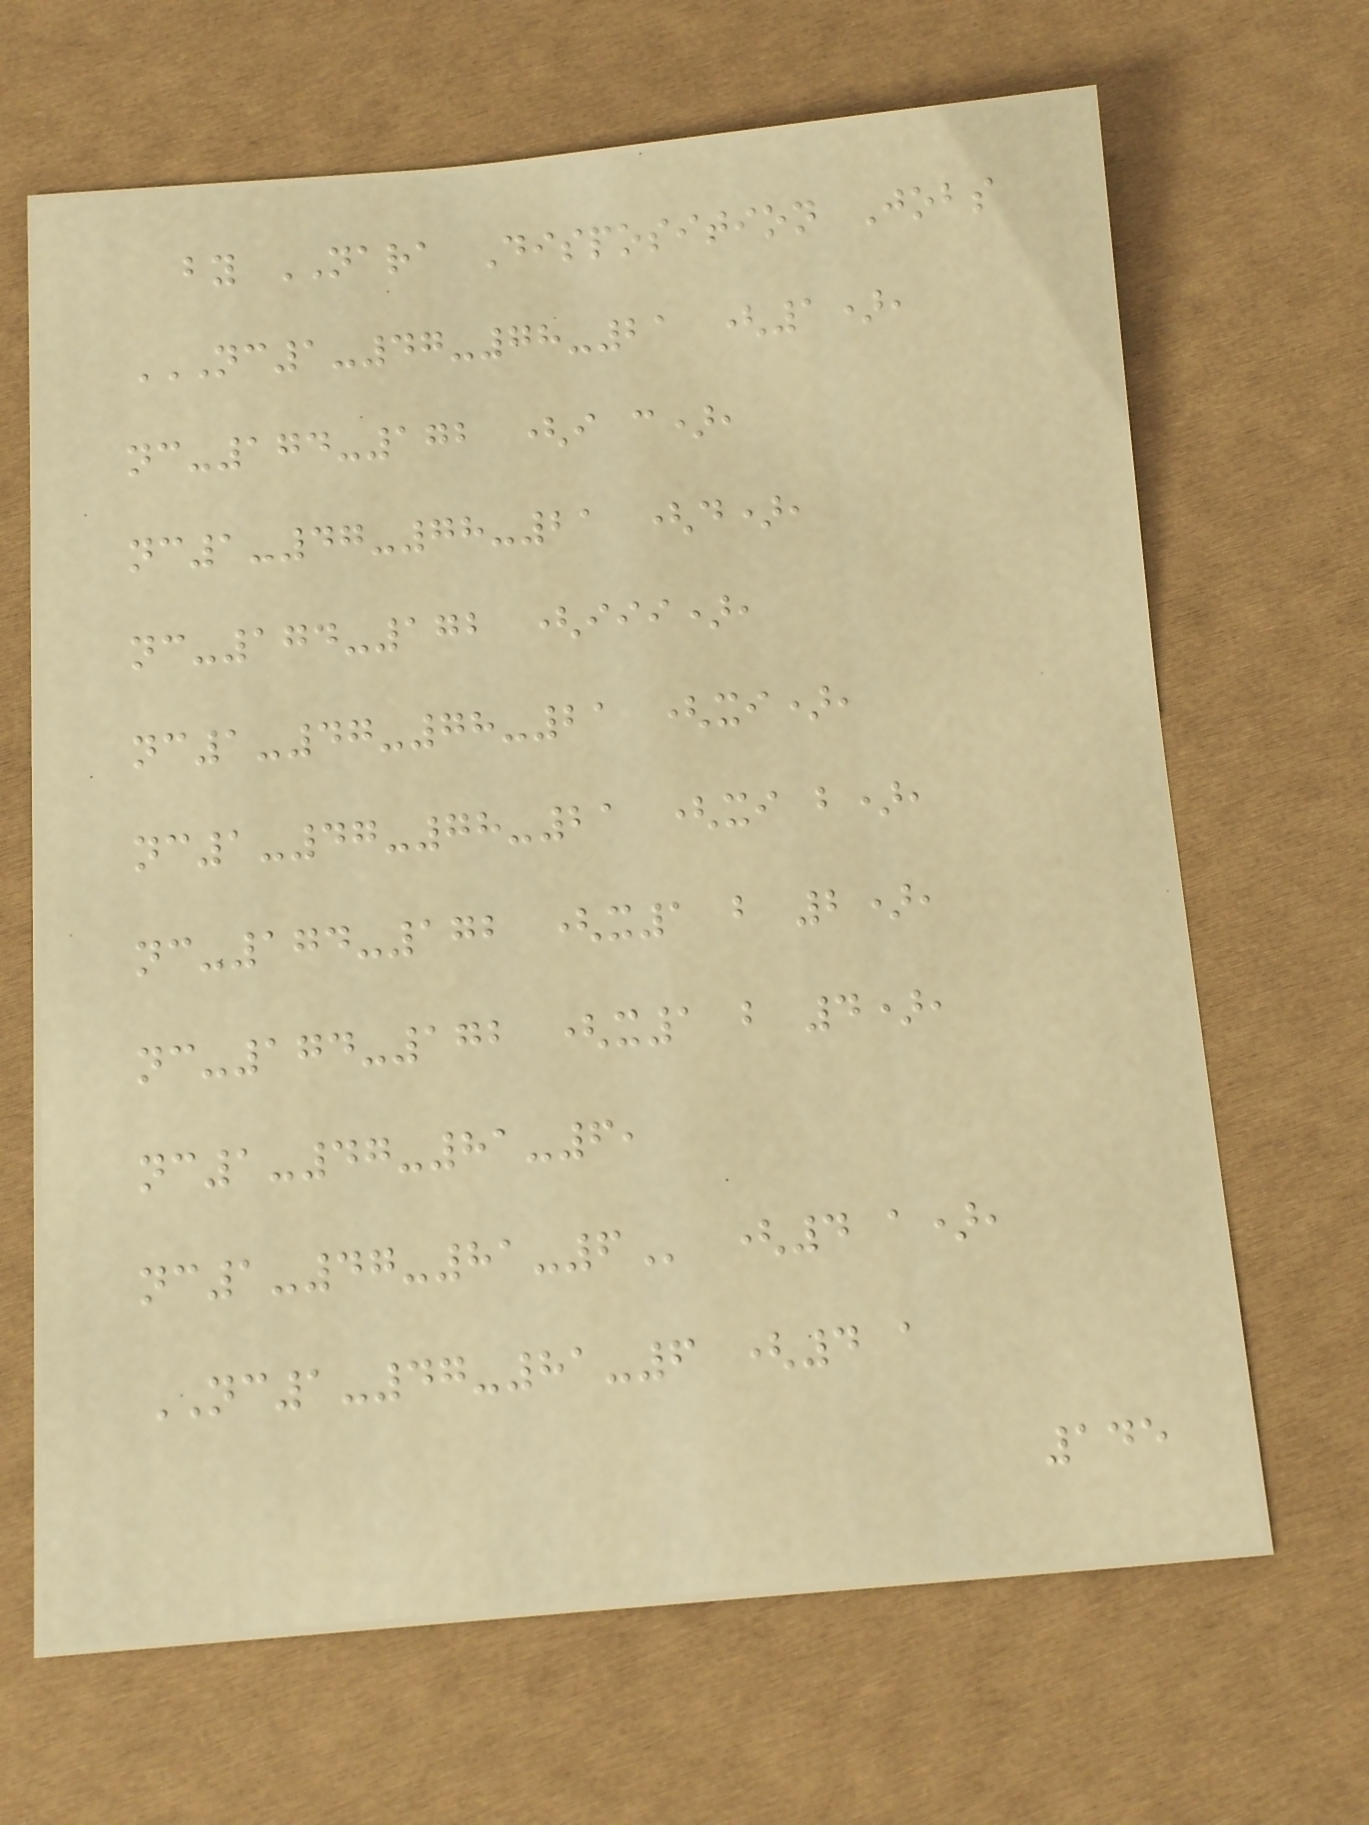by NARA Disposition Jobs
NC1-47-78-21 (1),
NC-174-172 (I C),
NC1-47-78-21 (D),
NC-174-172 (III),
NC1-47-78-21 (XI),
NC1-47-78-21 (XI B),
NC-174-172 (X1 B 2),
NC-174-172 (X1 B 4),
NC1-47-81-6,
NC1-47-81-6 (4 a),
NC1-47-81-6 (4 a
145
